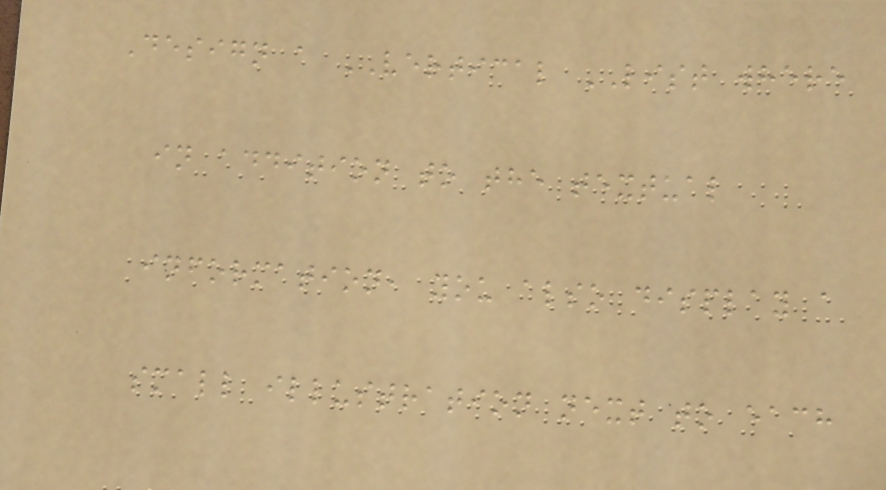Design a VERTICAL LIST where
in addition to the textual
information, you also display a
small illustration next to each
